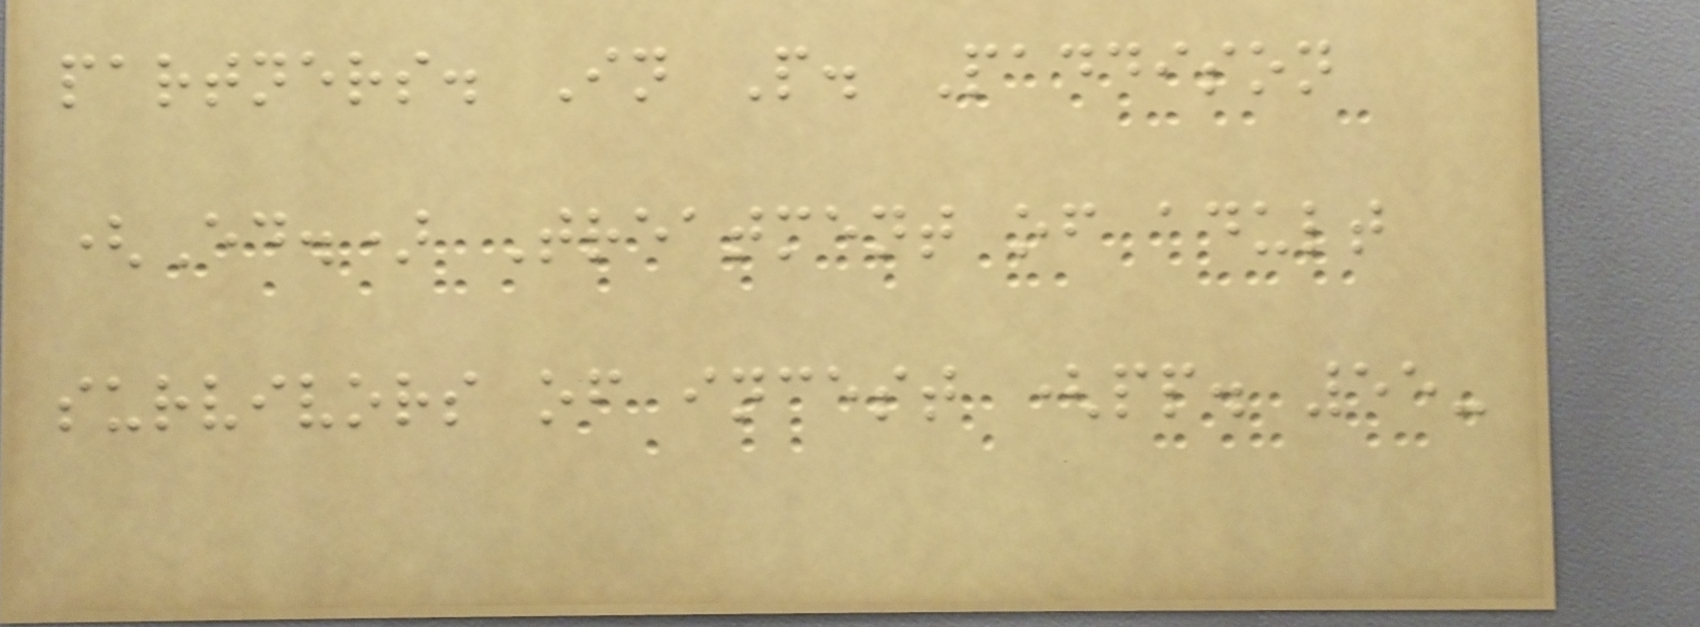partners. In P. Paddison
(Ed.) Treatment of adult
survivors of incest (pp. 55-
